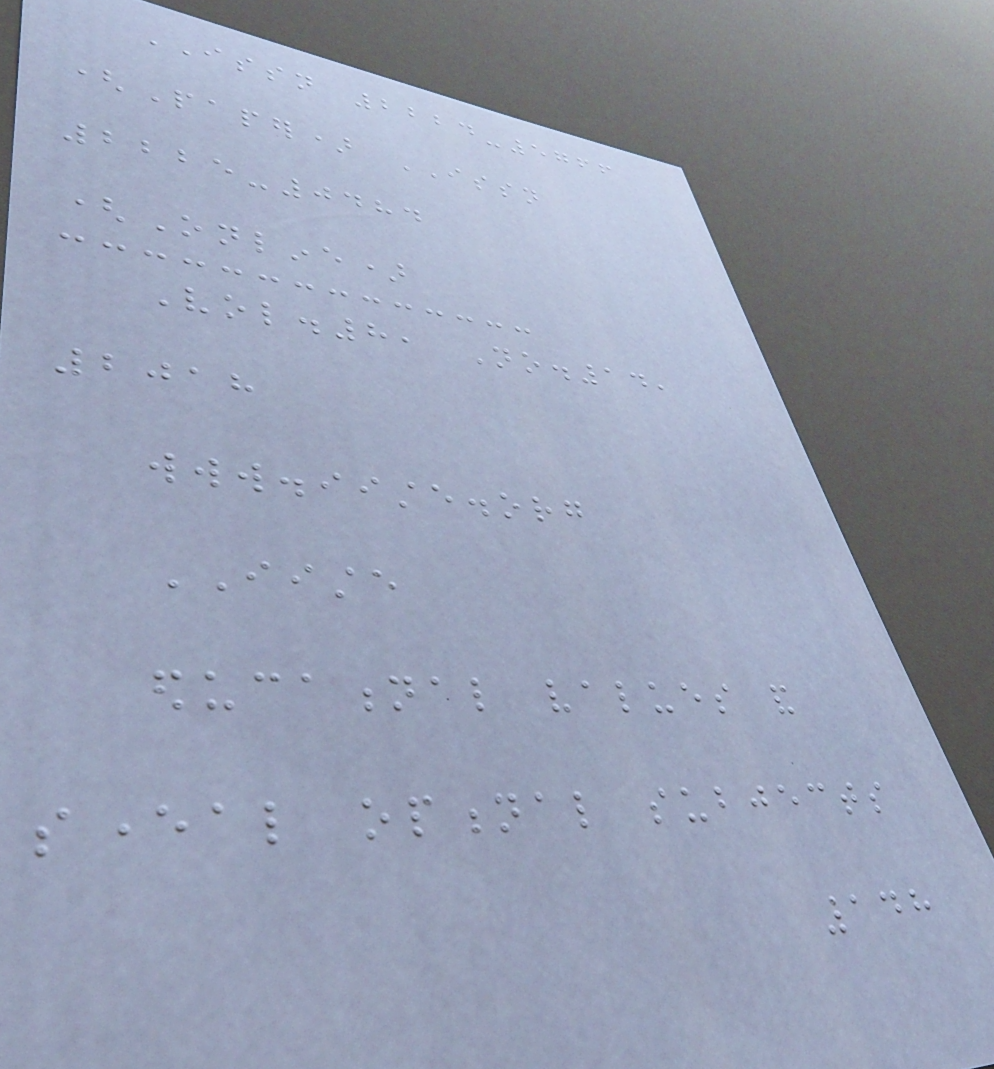ISSN 2224-5766
(Paper) ISSN
2225-0484
(Online)
Vol.8, No.14,
2018
www.iiste.org
IISTE
educational values and
several optional subjects
148
